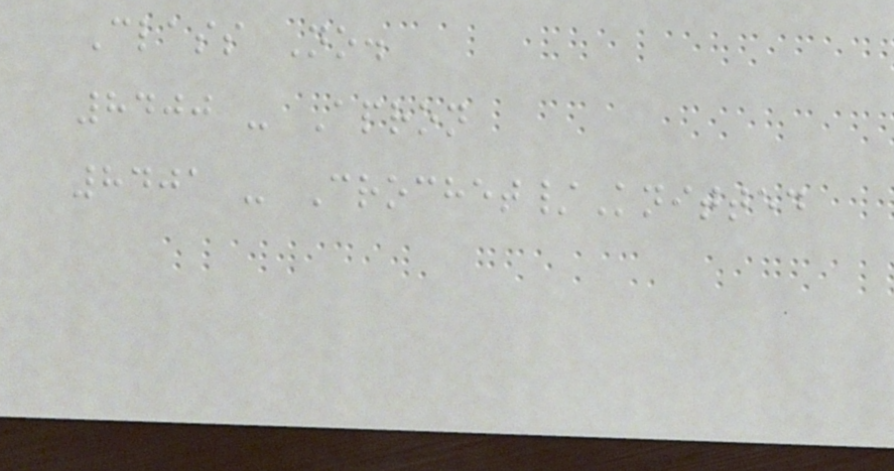Class No.
8400 - Apron
8401 - Crochet/Knitted
